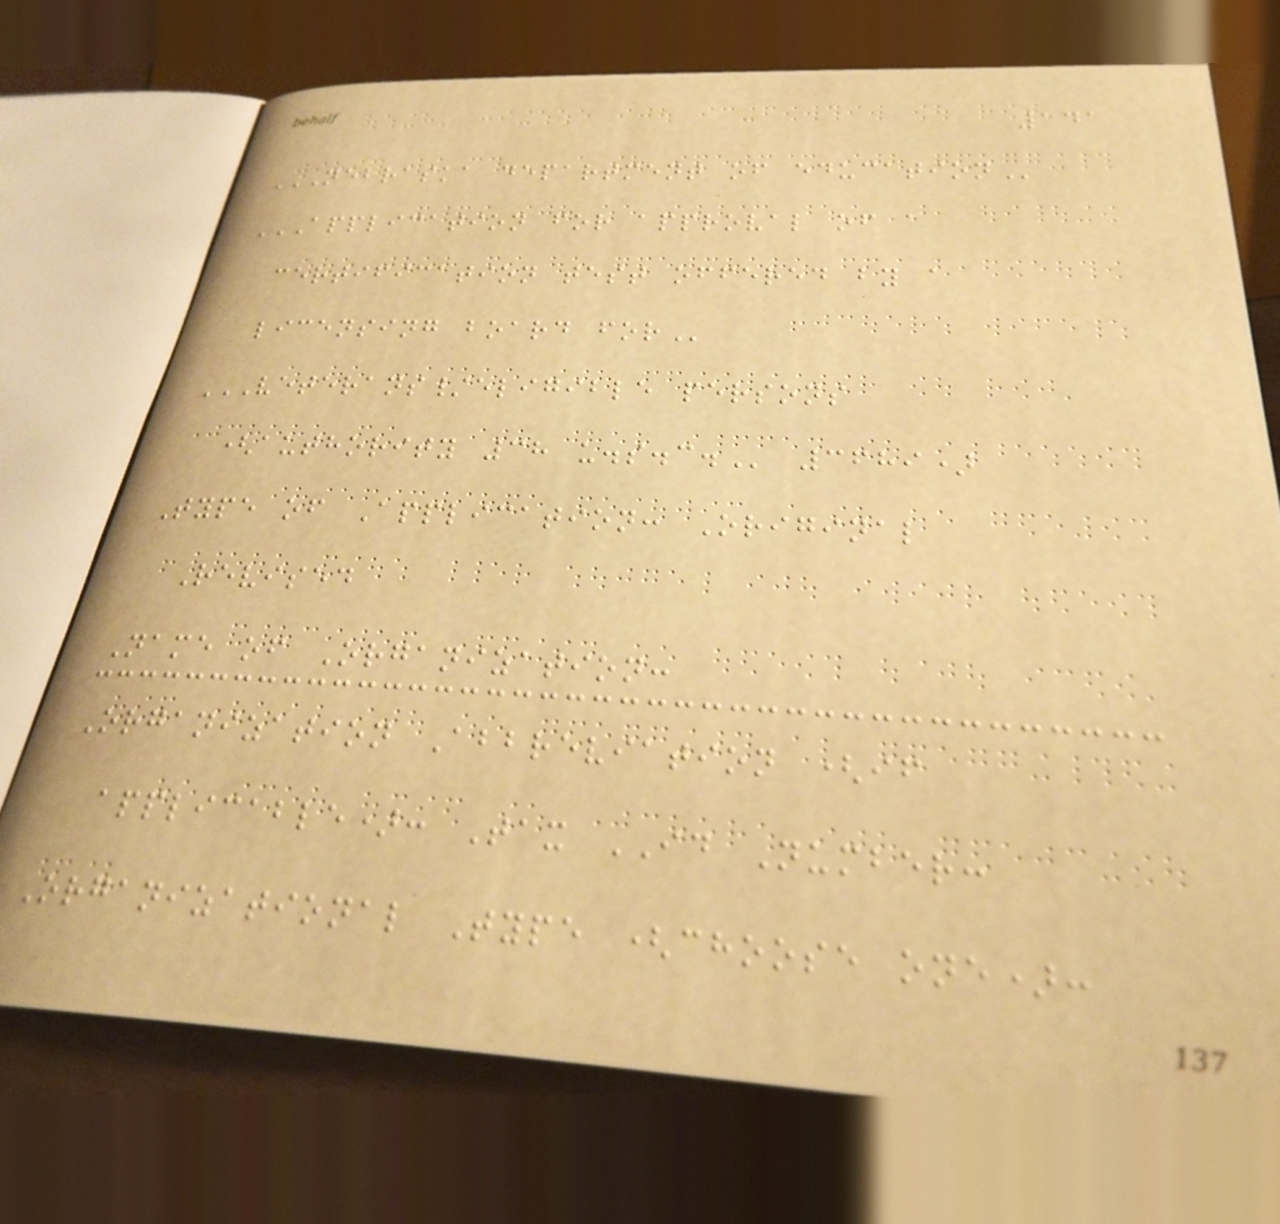141
NEBRASKA DEPARTMENT OF EDUCATION
APPLICATION FOR APPROVAL OF A
CERTIFICATION TEST OFFERED BY A
LICENSING BOARD FOR
VETERANS/ELIGIBLE PERSONS
(AUTHORITY 38 U.S.C. 3689)
Type of Application: Original
Revised
Name of Organization:
Organization Abbreviation (if
applicable): Tax ID Number:
Organizational Type (choose one):
